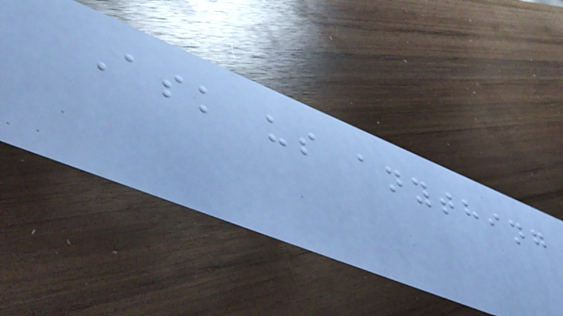Ask us anything
